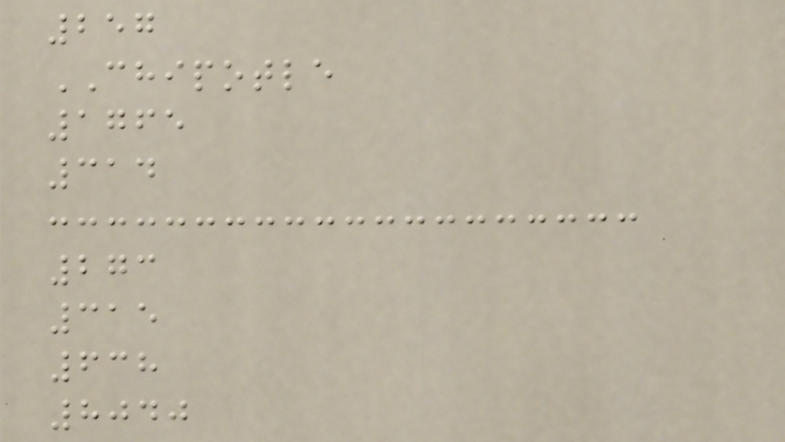257
CHIPOTLE
1765
314
273
315
638
8040
